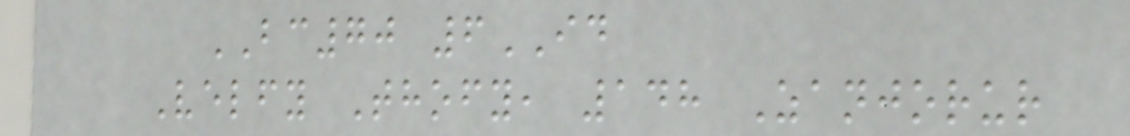BC70 6ID
Velfy Thofy, 148 Zanjorur
